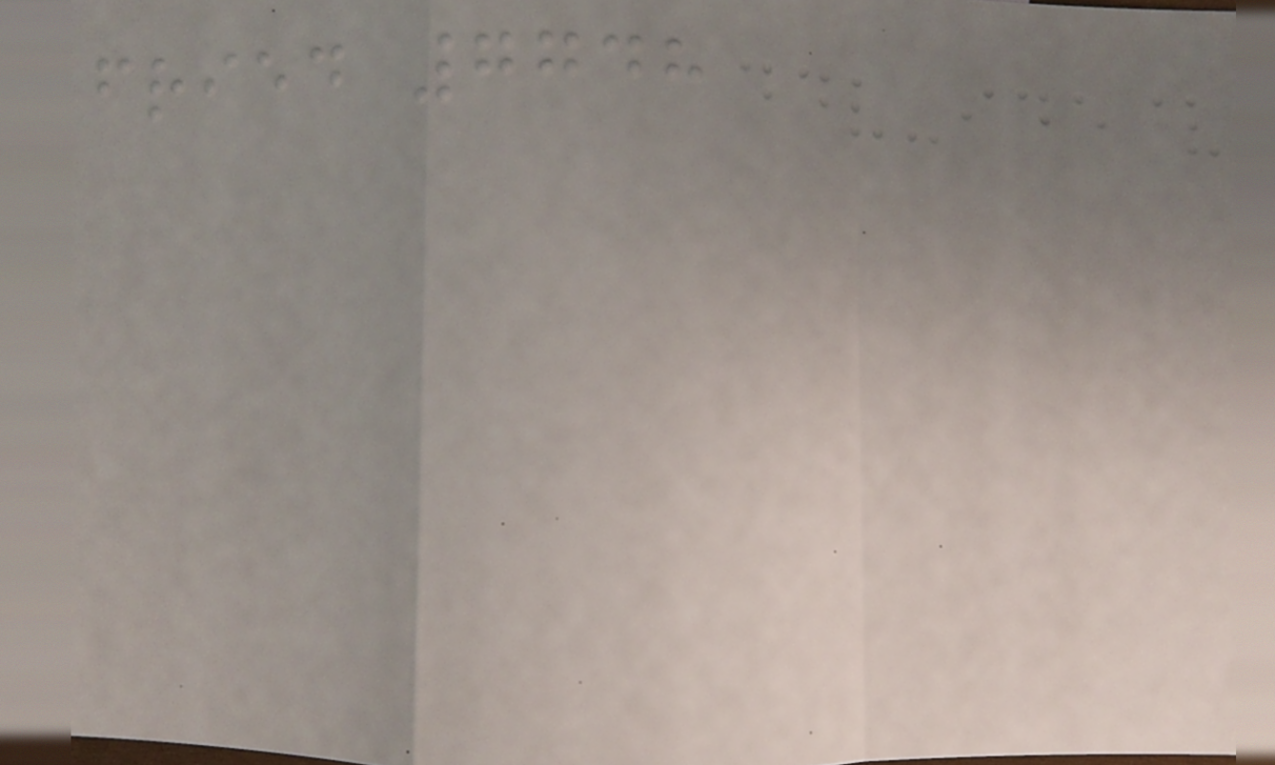fried 7748
